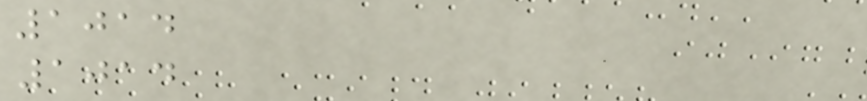1014
1014
